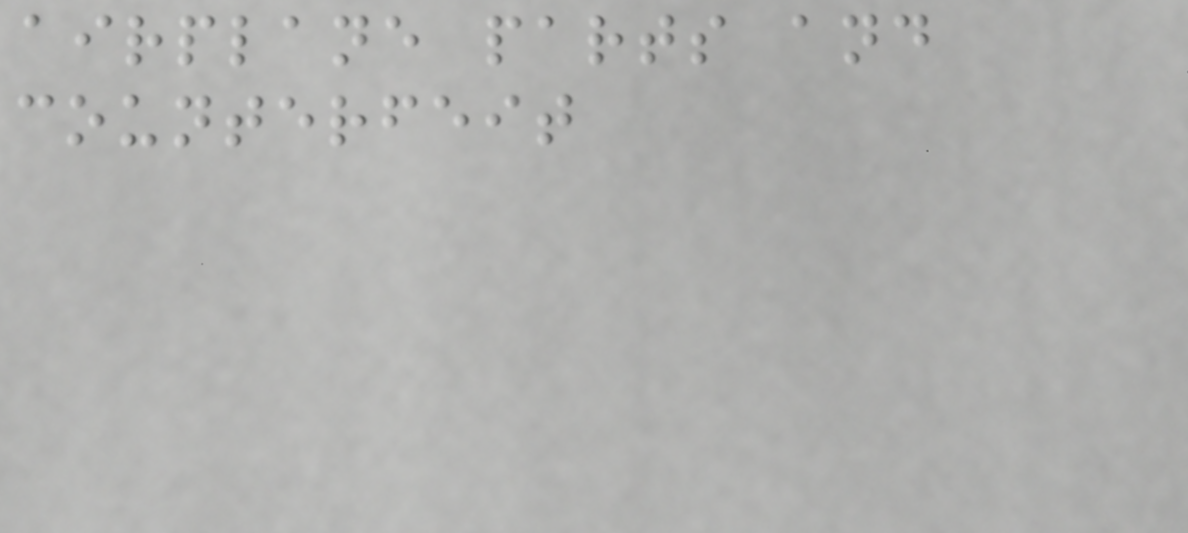airplane parts and
counterfeit
